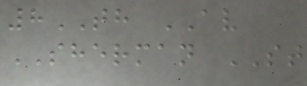8TH AV
SHERMAN ST
